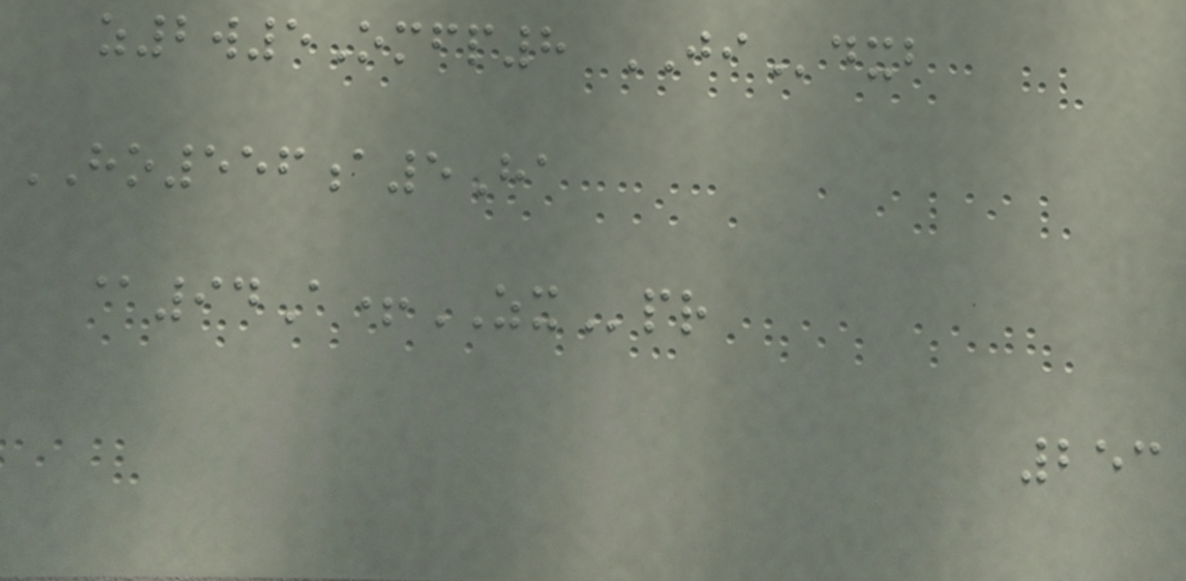z2w5Omfp8 JIdxb
HO556a5Ha
@94A+ZXpr
253
